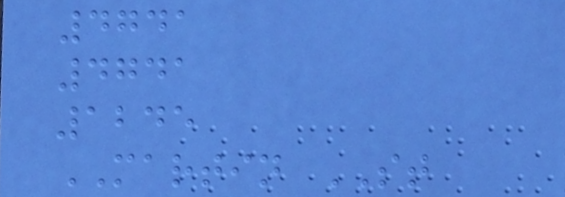4741
4741
1245
MARTIN ST
